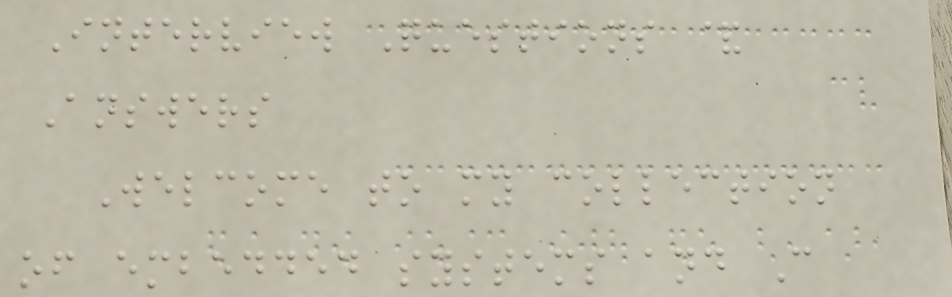Interview Questions &
Answers
Welcome to my collection
of embedded systems and C
